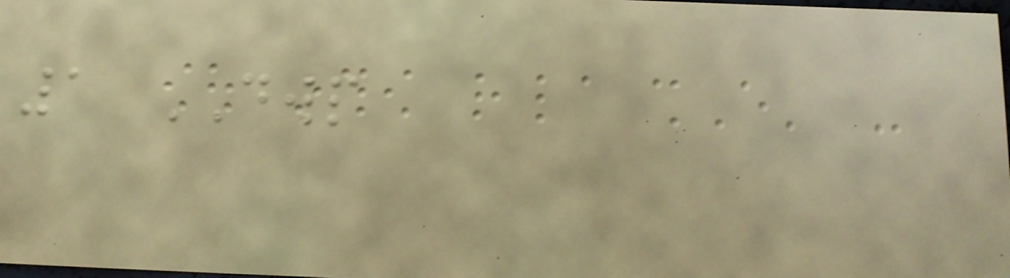1 DWP
